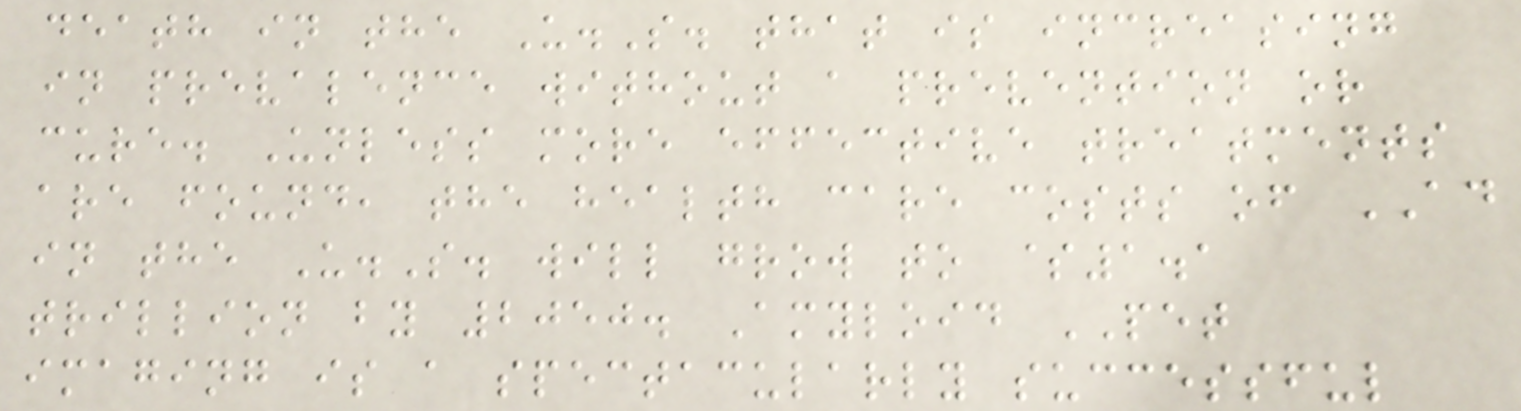death in the U.S. that is increasing
in prevalence without a prevention or
cure. Unless more effective treatments
are found, the health care costs of AD
in the U.S. will grow to $1.1
trillion by 2050. Amyloid PET
imaging is a spectacularly successful
